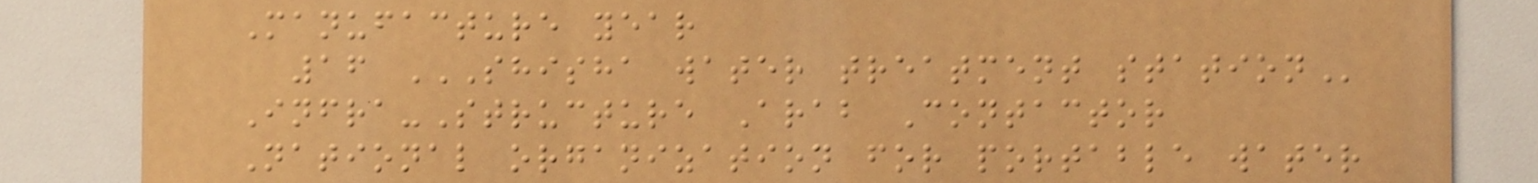Manufacture year
16 SHISHA WATER TREATMENT STATION
Infra-Structure Arab Contactor
National organization for portable water
